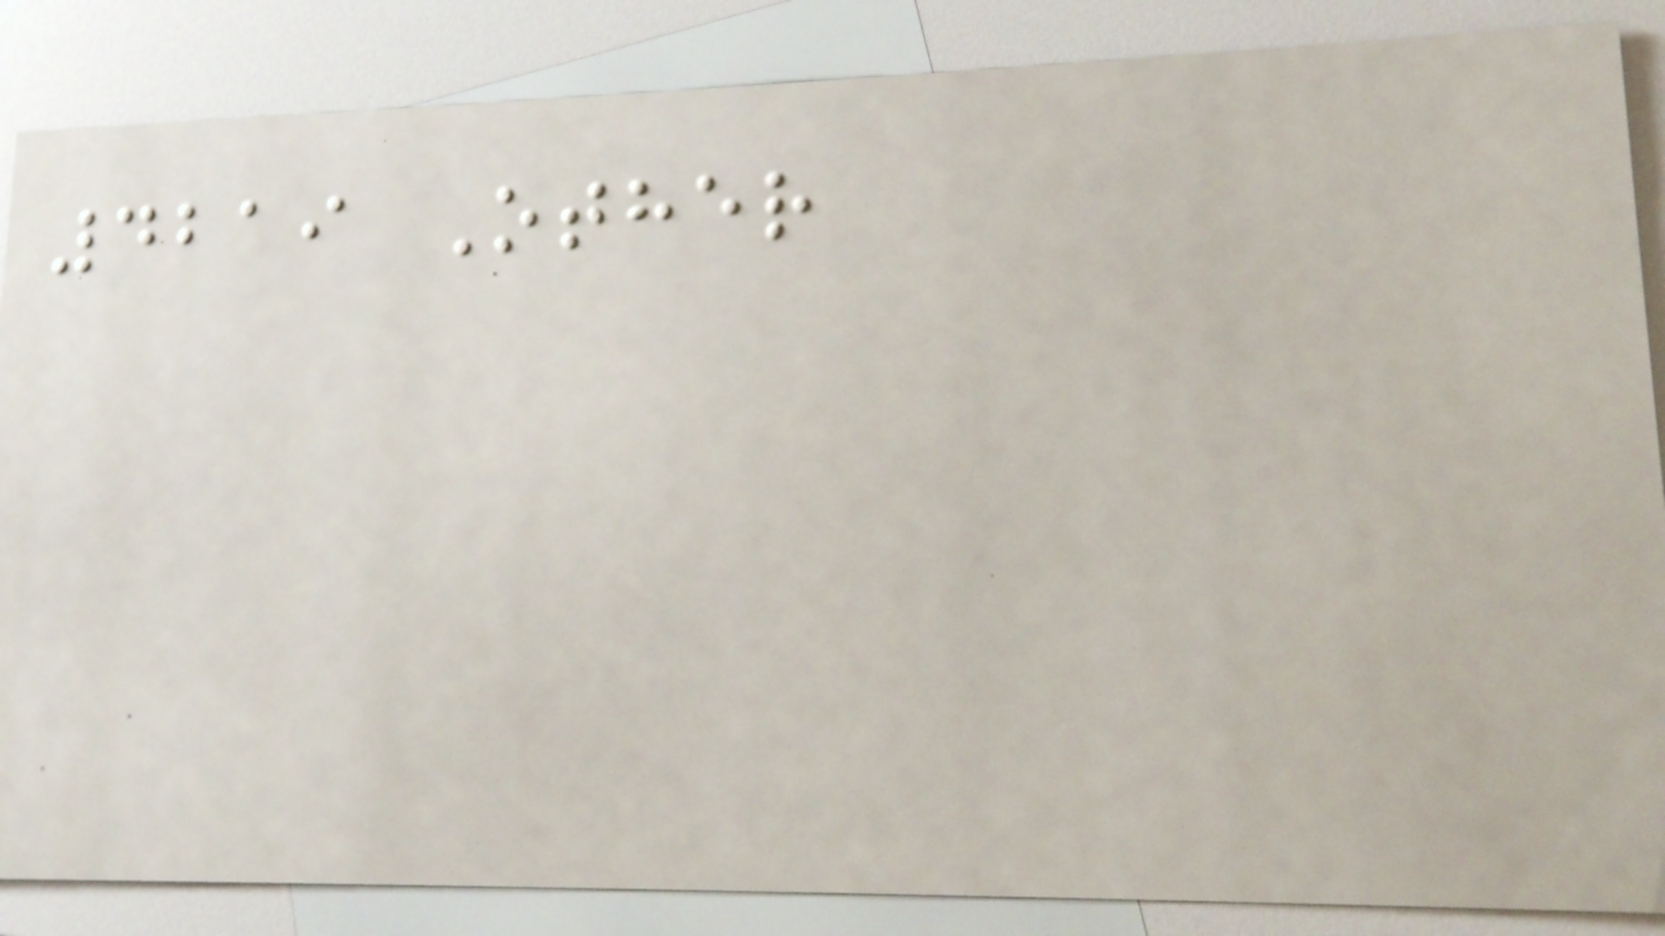4219 Other
